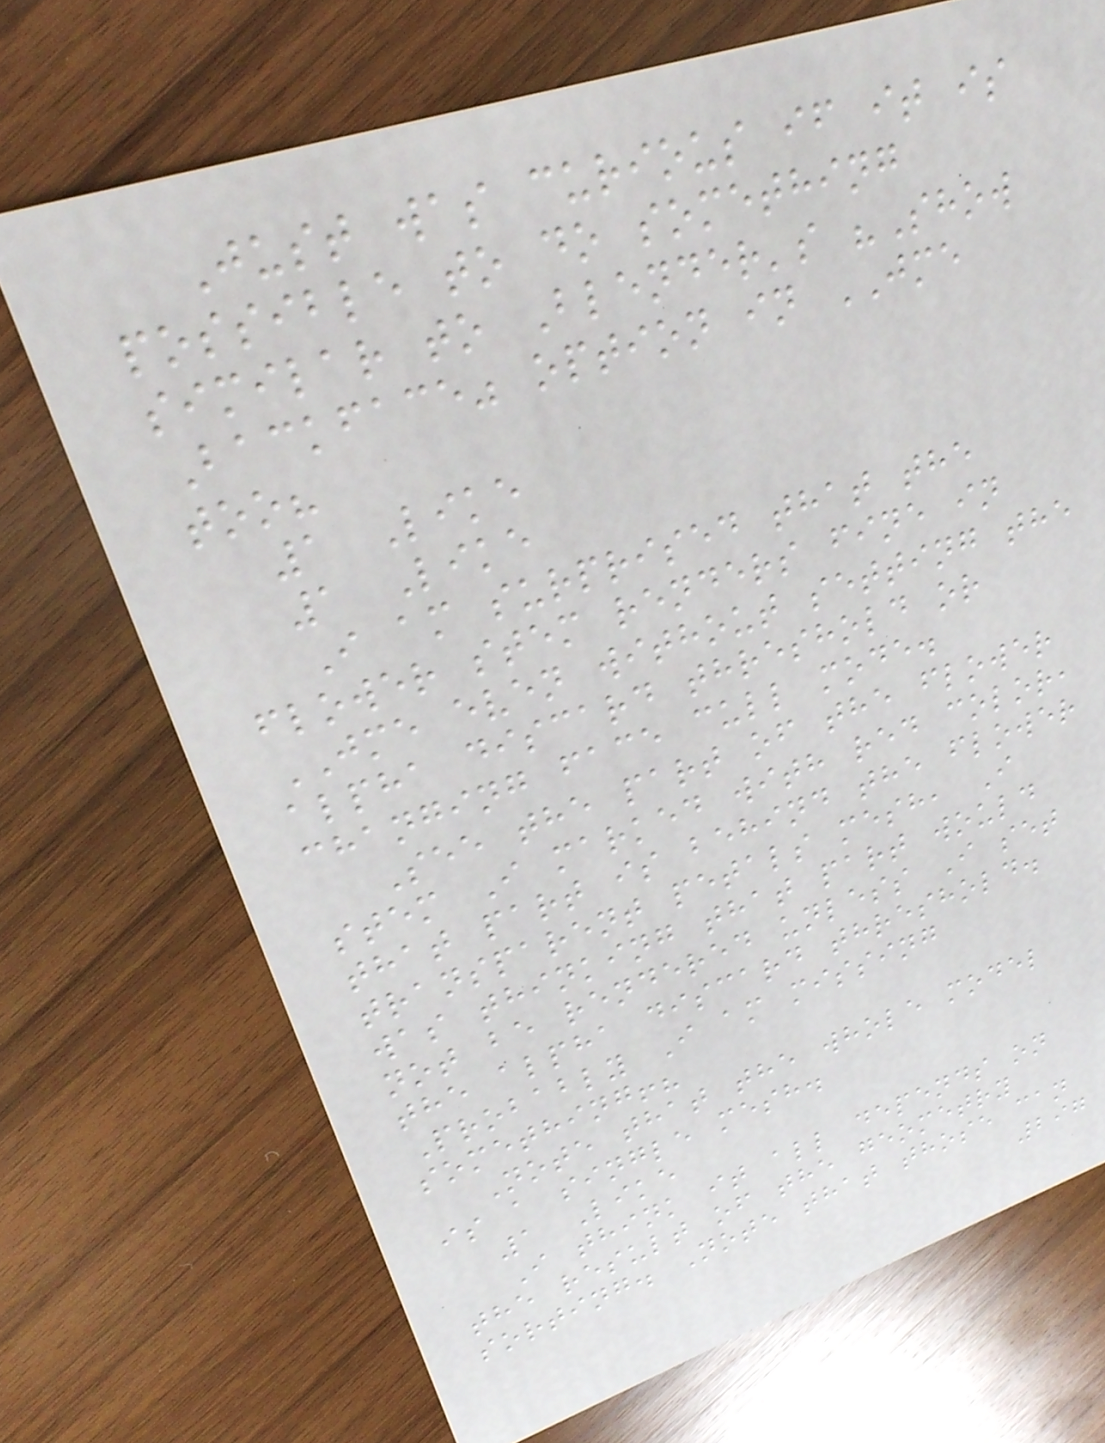Just was curious if it is
possible to do something
similar to Blender's "Show
Backface" option in JME
too?
1 Like
1 Like
I am surprised that the
flower stem renders fine in
JME even without setting the
alpha discard threshold or
changing face cull mode.
See the part of the flower
stem I marked with red color,
that part is behind the flower
transparent petals mesh, I
was thinking that part would
not be rendered unless I set
the alpha discard threshold.
Probably I am missing
something!?
Note that the whole model
is a single mesh.
1 Like
I think it all depends on
the result of the geometry
sorting. Note that those can
297
